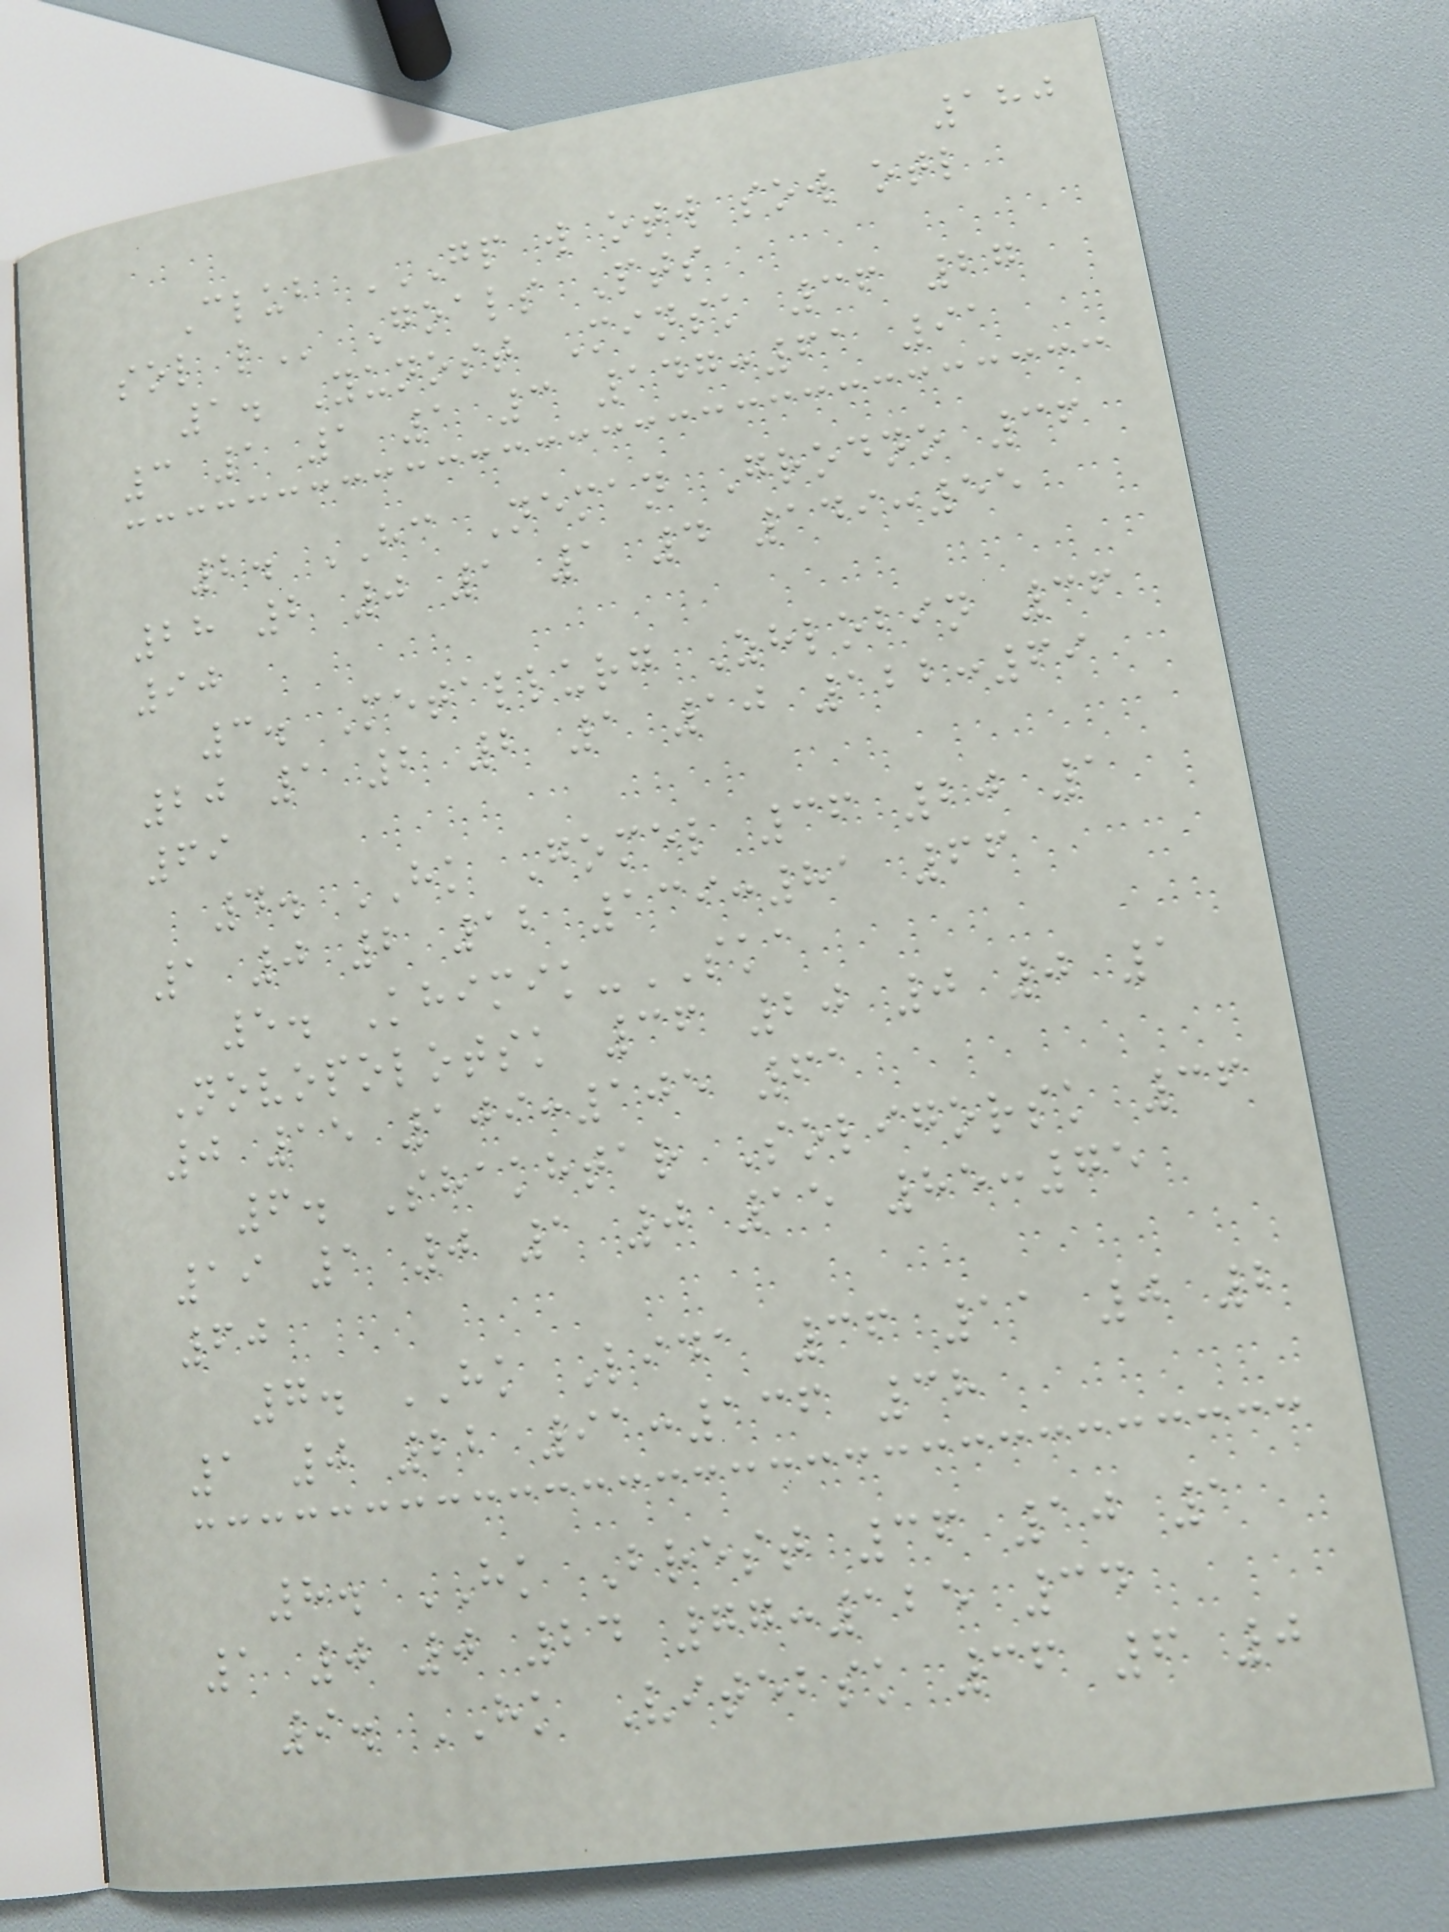180
Club GP W OTW SOW OTL
SOL L Goals Pts
1. Yunost Minsk 36 27
3 1 1 1 3 147:61 91
2. HC Neman Grodno 36
28 2 0 1 1 4 149:55
90
3. Metallurg Zhlobin 36
20 1 2 2 1 10 122:69
69
4. HK Gomel 36 20 1
1 0 2 12 139:81 66
5. Khimik-SKA
Novopolotsk 36 20 0 0 1
0 15 109:105 61
6. Shakhtar Soligorsk 36
19 1 0 1 0 15 85:75
60
7. HK Lida 36 11 0 2
1 0 22 91:136 38
8. HK Brest 36 10 1
1 0 0 24 77:125 34
9. HK Vitebsk 36 6 0
